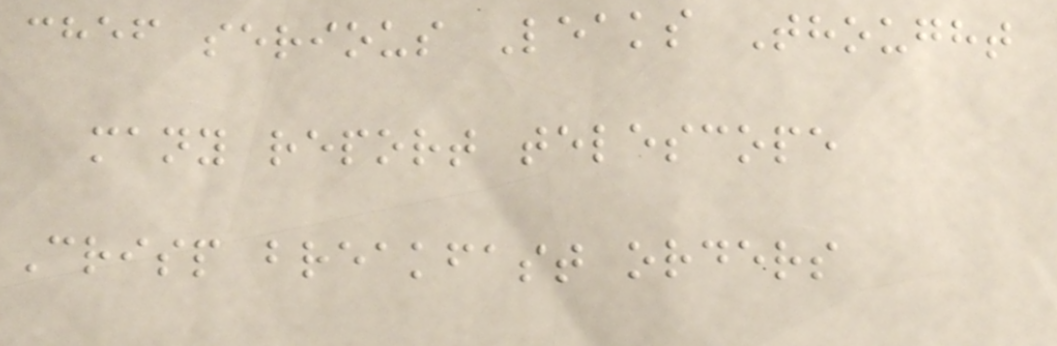chef serious Leaks Thought
many report telescope
Crisp breakfast orders
